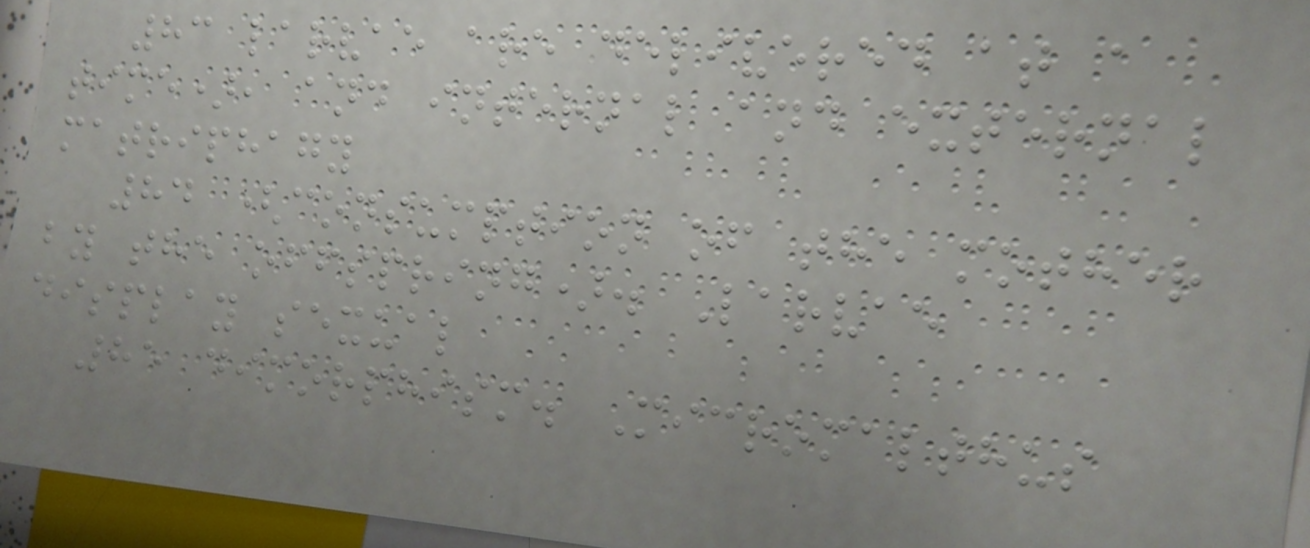83 larvae are delivered at a
time), and internal and external
matriphagy
84 (consumption of the mother
by the offspring). Larvae
display sexual
85 dimorphism. Micromalthus
